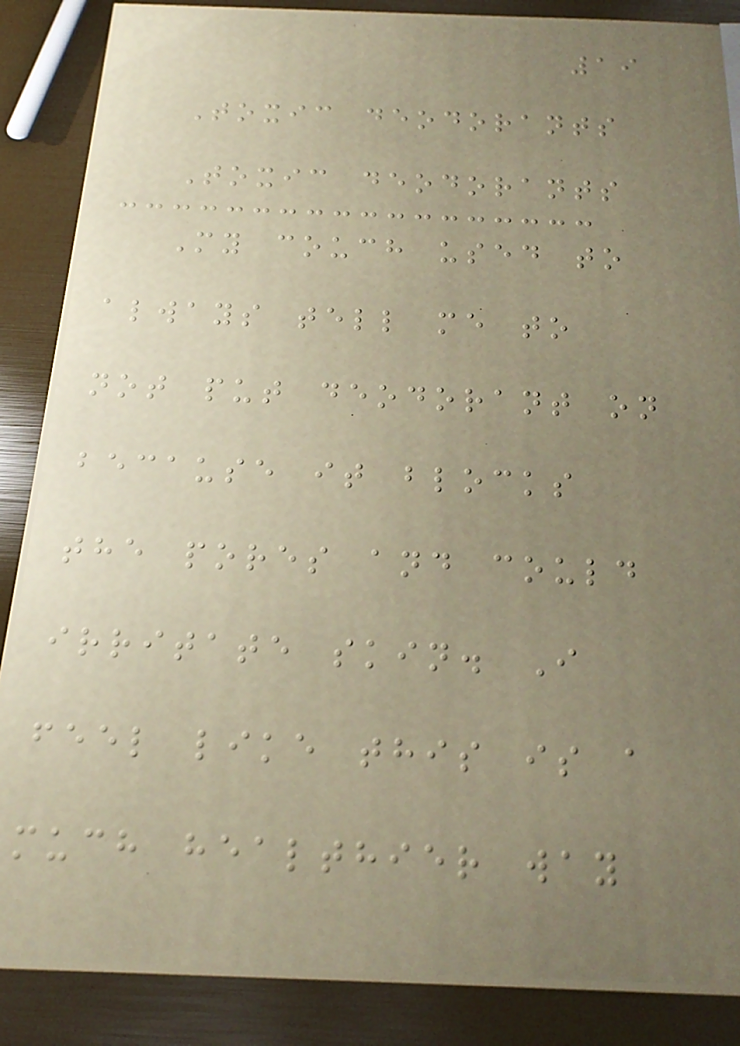19
Toxic deodorants
Toxic deodorants
My couch used to
always tell me to
not put deodorant on
because it blocks
the pores and could
irritate skin. I
feel like this is a
much healthier way
